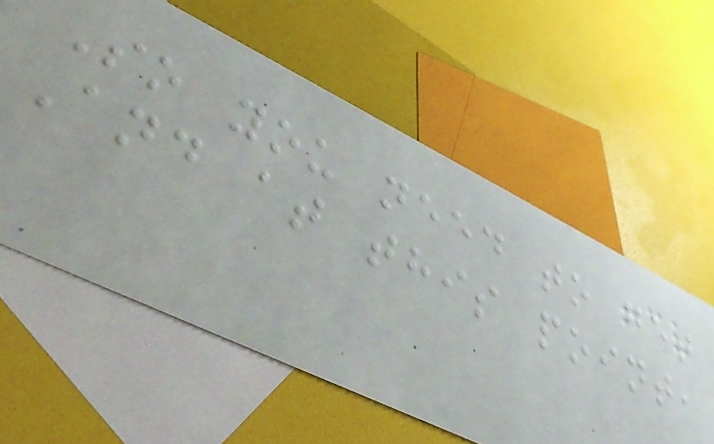So you need to get
And at this point,
